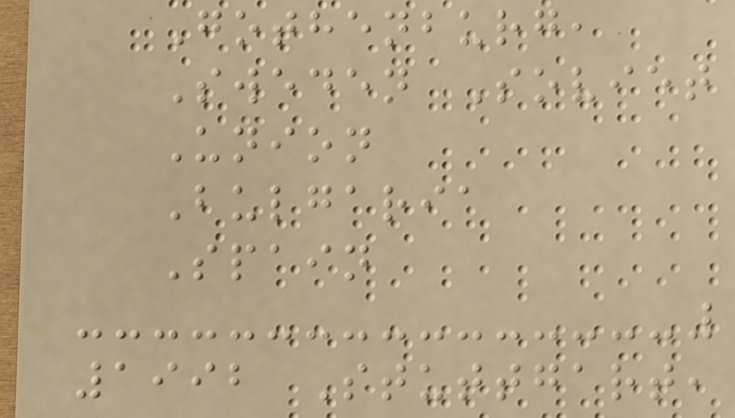Gothenburg,
Sweden Soviet
Union
Bulgaria
Spain
1992 Stuttgart,
